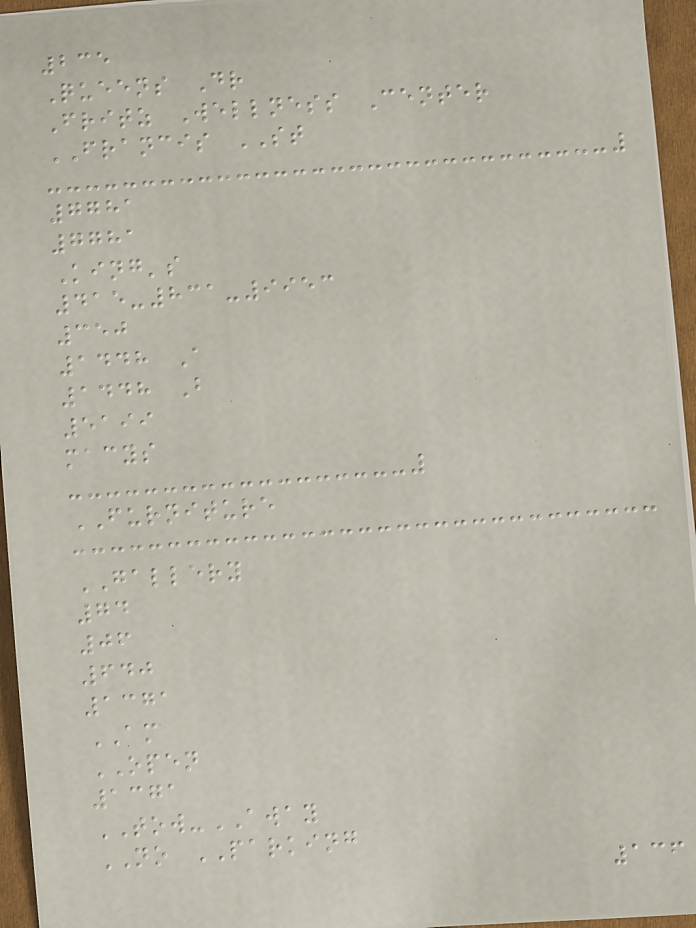235
Queens Dr
Fritz Wellness Center
FRANCIS ST
7781
7781
King's
415-831-9953
350
1448 A
1448 B
5199
macys
FURNITURE
GALLERY
74
06
640
1371
AM
OPEN
1371
TOW-AWAY
NO PARKING
136
